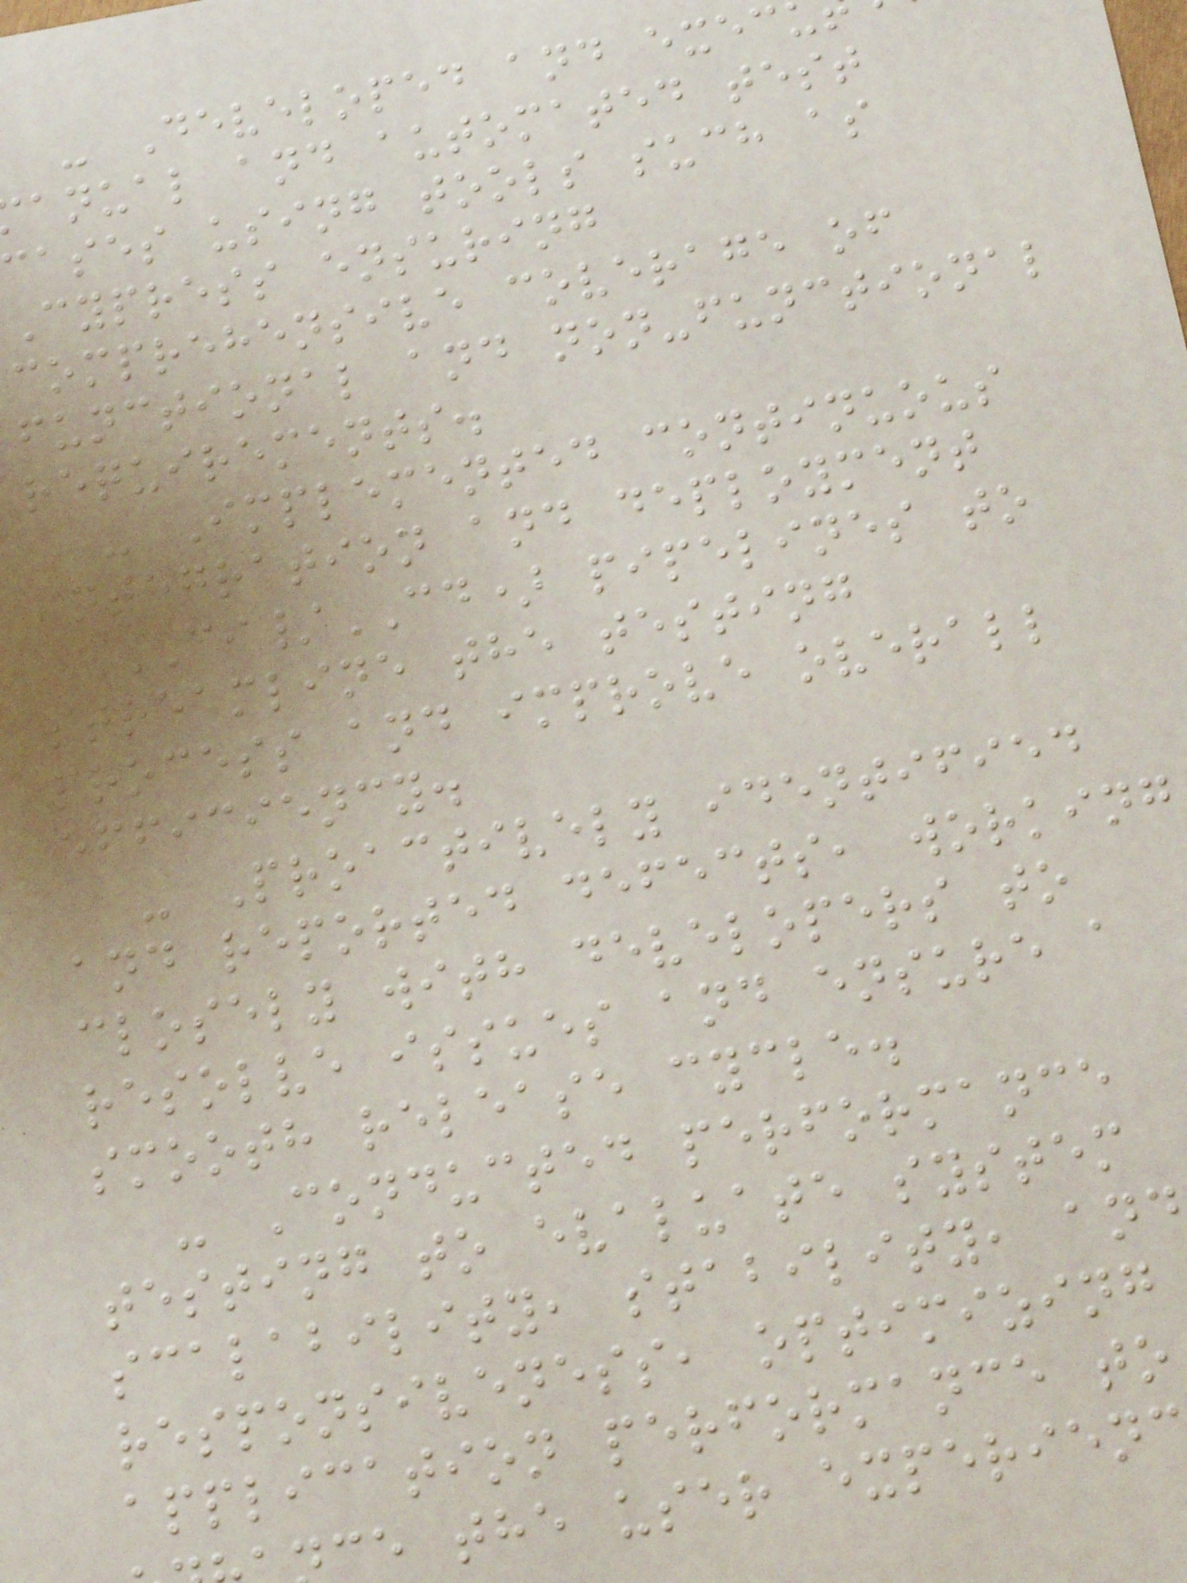- Developed and exec
anual and automated test
cases using tools such as
Cypress ensuring
comprehensive coverage of
functional and non-functional
requirements.
- Implemented continuous
integration and deployment
(CI/CD) pipelines to
streamline the testing
process and improve overall
efficiency.
- Proactively identified
and reported defects, working
closely with developers to
resolve issues and ensure a
smooth release cycle.
- Conducted performance
testing to evaluate system
scalability, stability, and
responsiveness, optimizing
application performance to
e the user experien
